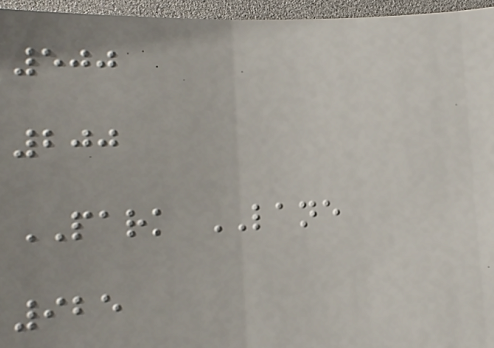500
200
PARK LANE
925
